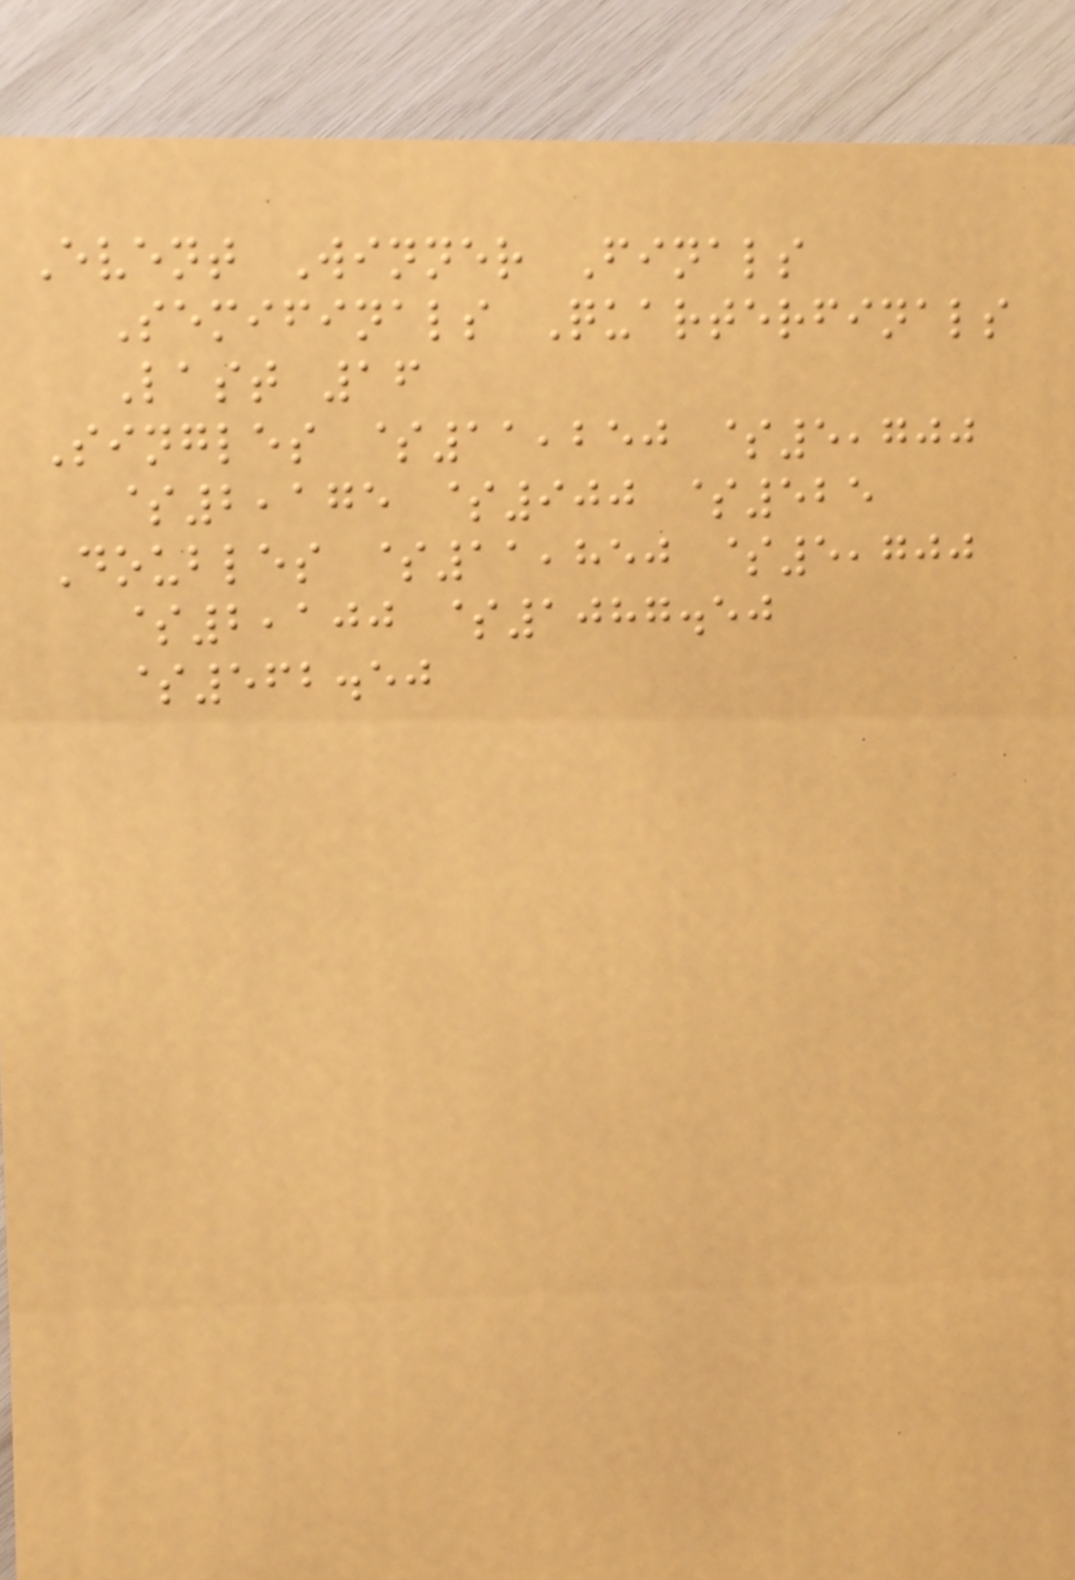Event Winner Finals
Semifinals Quarterfinals
Last 16
Singles $11,250 $5,700
$2,175 $900 $525
Doubles $11,850 $5,700
$2,100 $1087.50
$562.50
